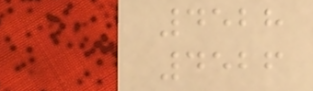4528
4526
